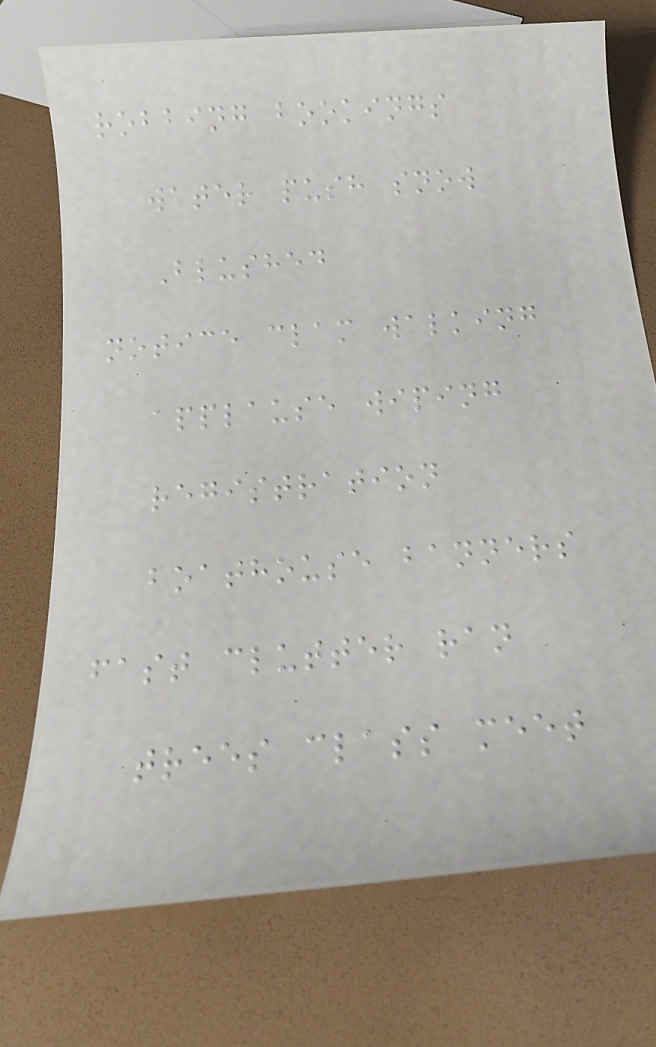robbing bookings
water push snow
Blushed
notice clam walking
applause wiping
registration
boathouse banners
fast clutter ran
trees class meet
